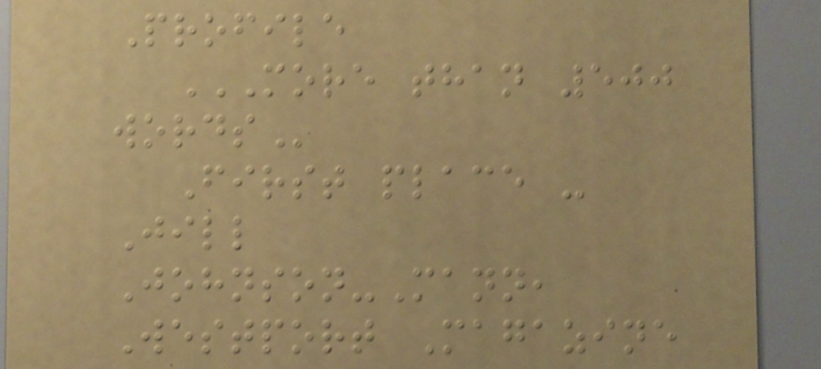Profile
MORE THAN 500
WORDS
First place -
Jill
Johnson-Mann,
Westport Magazine
